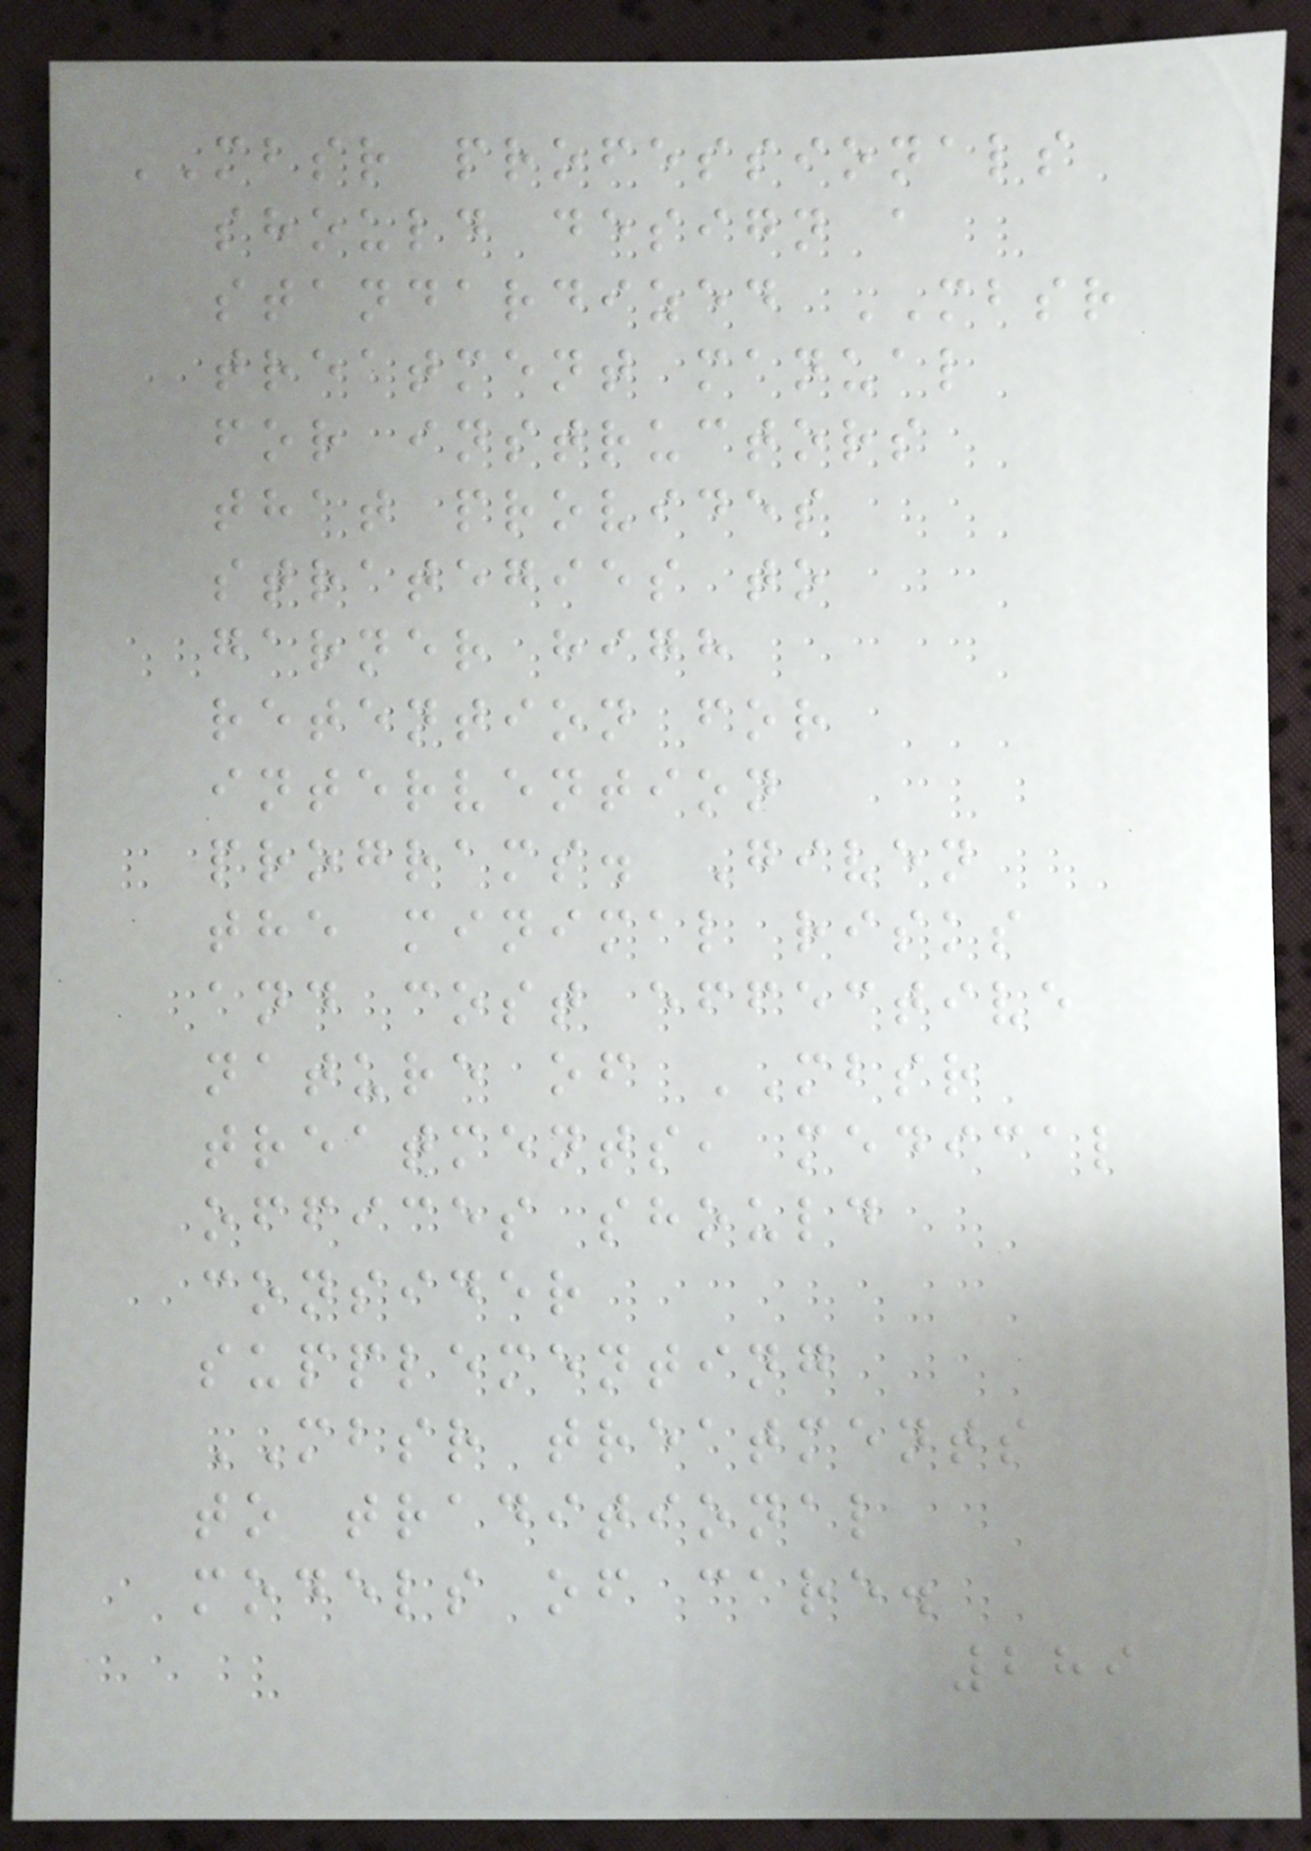MBSR professionals
should design a
standardized MBSR
treatment manual
for instructors
that provides
strategies to
garner high
retention for
intervention
programs. Given
the minimal risks
and cost effective
nature of MBSR
treatments, medical
offices should
consider
supplementing
MBSR treatments
to traditional
models of care.
289
